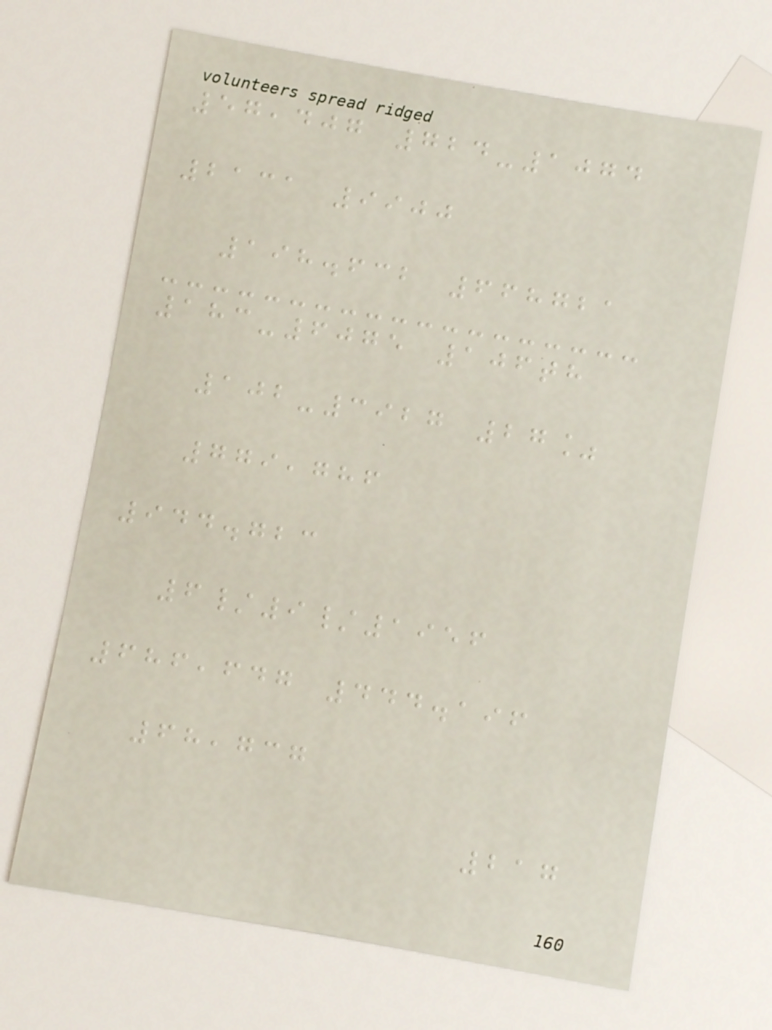57,407 724-1074
2131 9900
198.632 668721
183-6075 106th
102-3927 27%
779,786
944.723
6/9/1956
686,647 444.196
68,737
217
